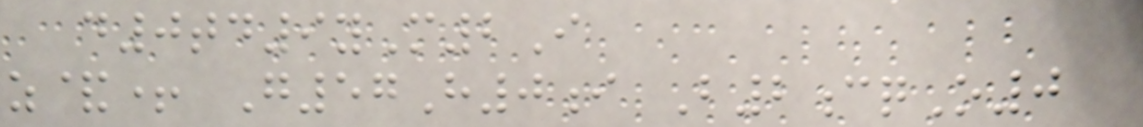d0td9yM2I
z&+ G57H0i B2cqO0
